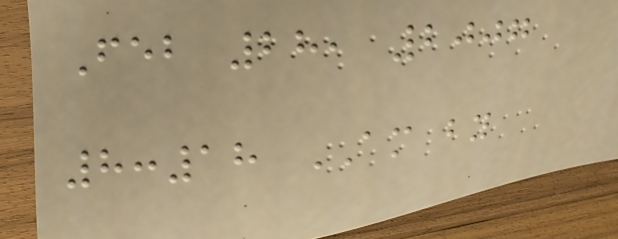Feb 28, 2007
8:18 AM by
